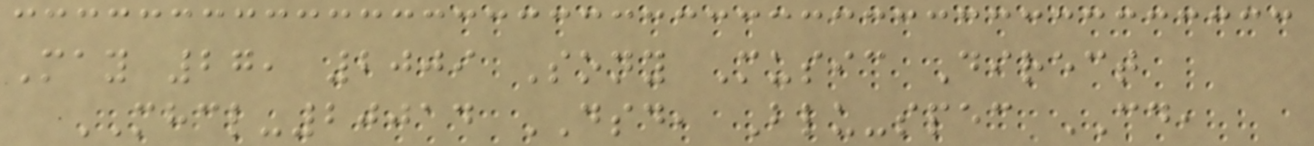May 27, 2009 Sony Music Direct
MHCL-20014 DSD, Blu-spec CD,
